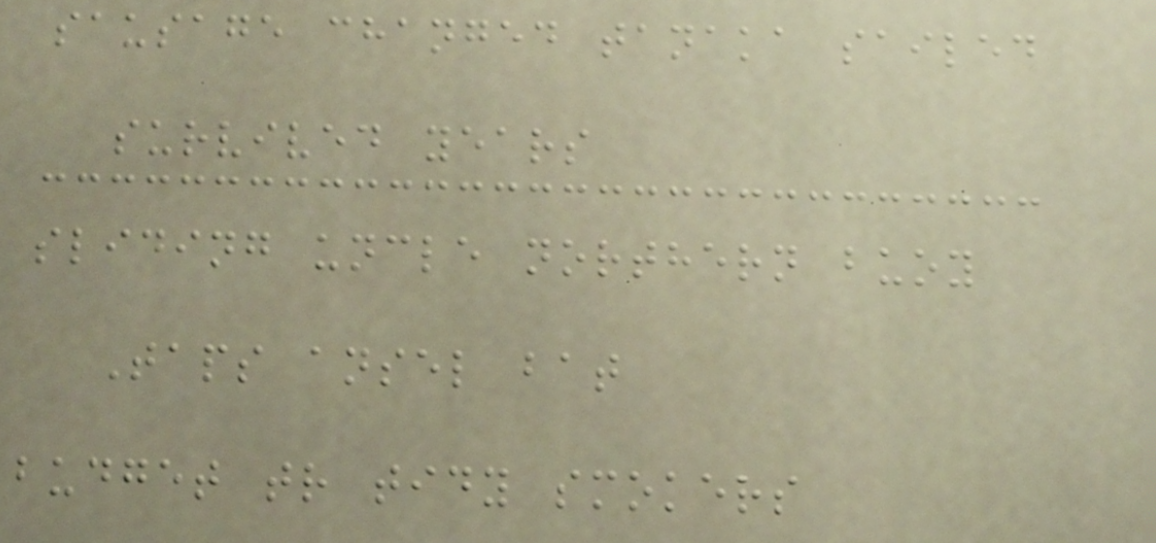sausage changed tanaka sailed
survived years
sliding uncle northern buoy
Taps ansel bat
budget tr tidy smokers
